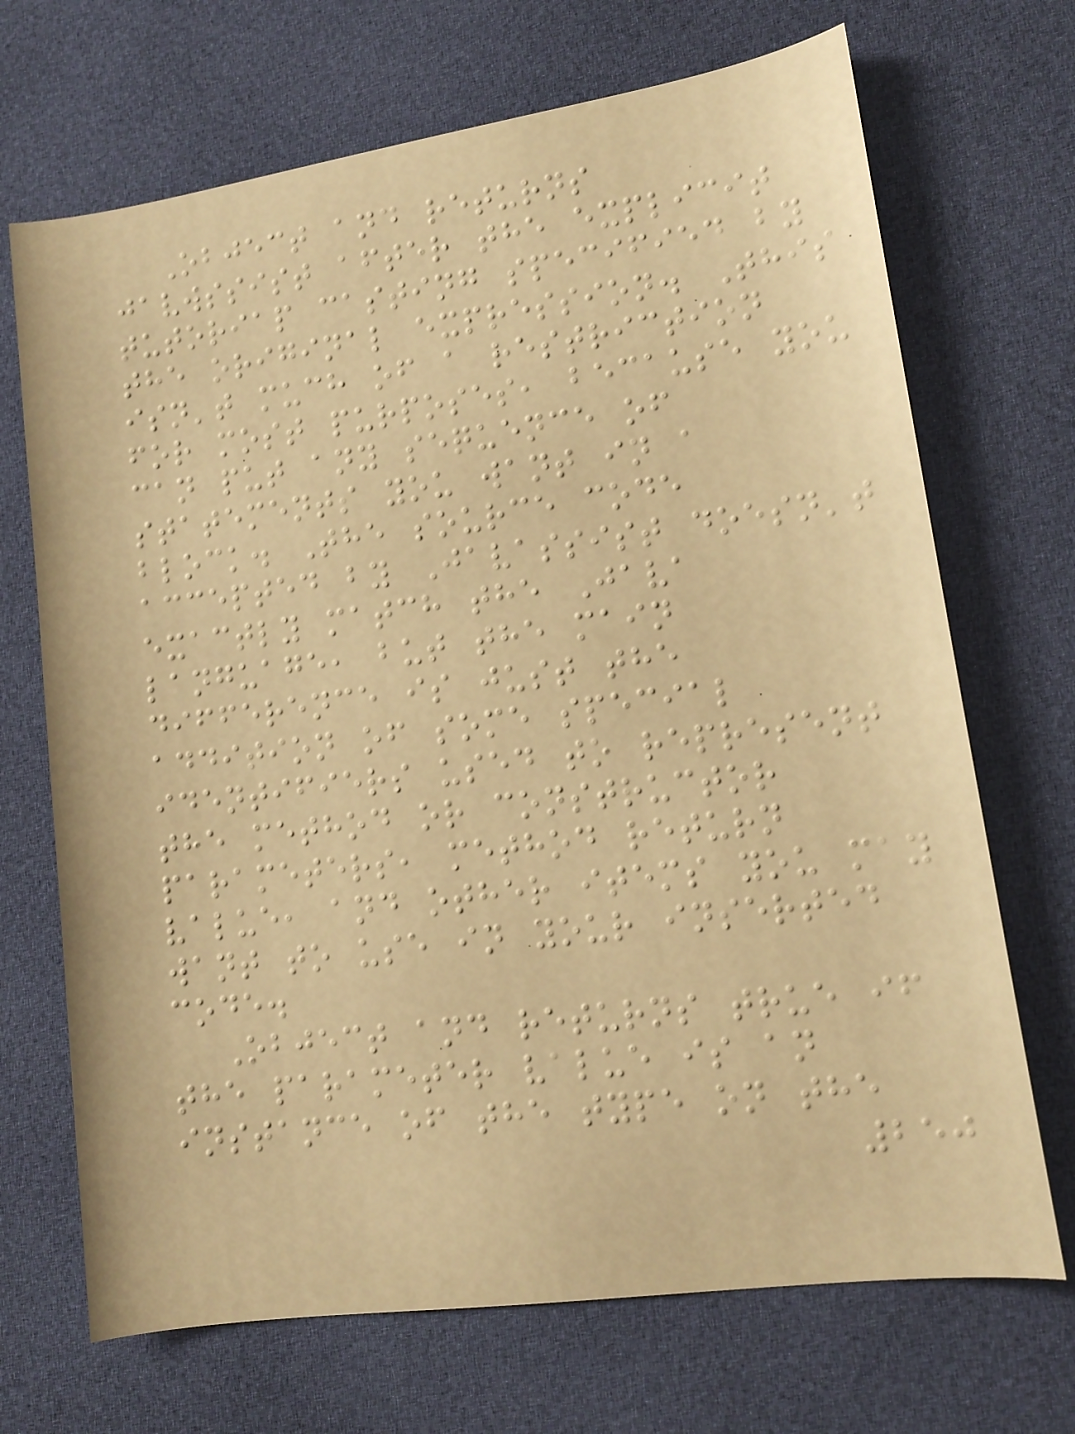Object and returns
javwssist after the explicit
tutoriap casting specified by
the original expression. This
isn't much of a restriction
for most purposes, because you
can put any sequence of
statements you want in a
block. The source code
accepted by Javassist doesn't
exactly match the Java
language, but the main
difference is just the
addition of some special
identifiers used to represent
the method or constructor
parameters, method return
value, and other items you may
want to use in your inserted
code.
Object and returns true if
the parameter value is an
instance of the type on the
250
